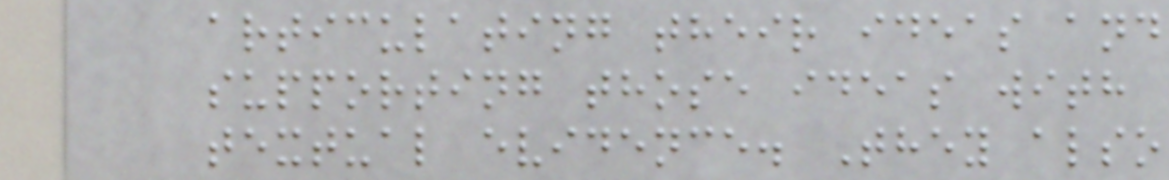articulating their ideas and
supporting those ideas with
textual evidence. They also
